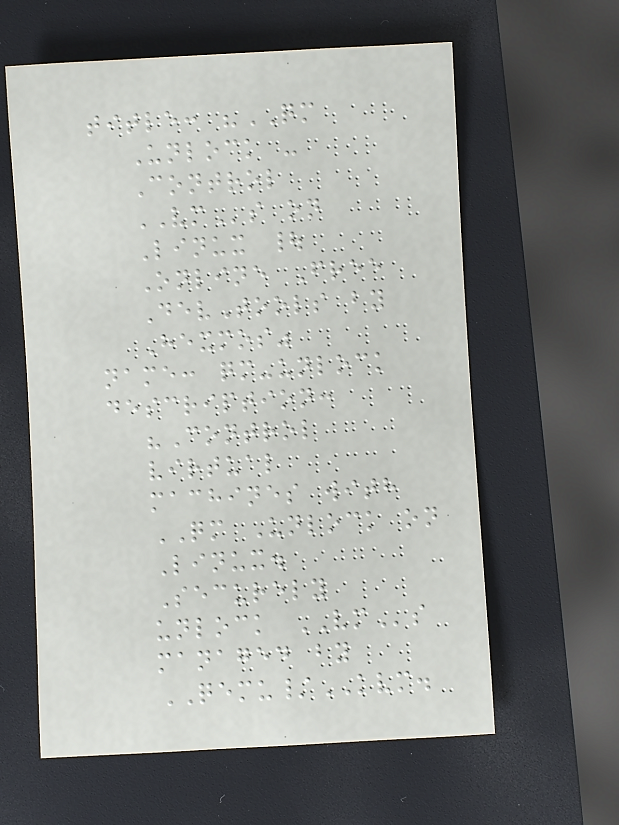title: "QM
Unlock -
Control
VMs on
Linux |
Online Free
DevTools by
Hexmos"
name: qm-unlock
description:
"Control
virtual
machines with
QM Unlock on
Linux.
Securely
unlock VMs
managed by
QEMU/KVM.
